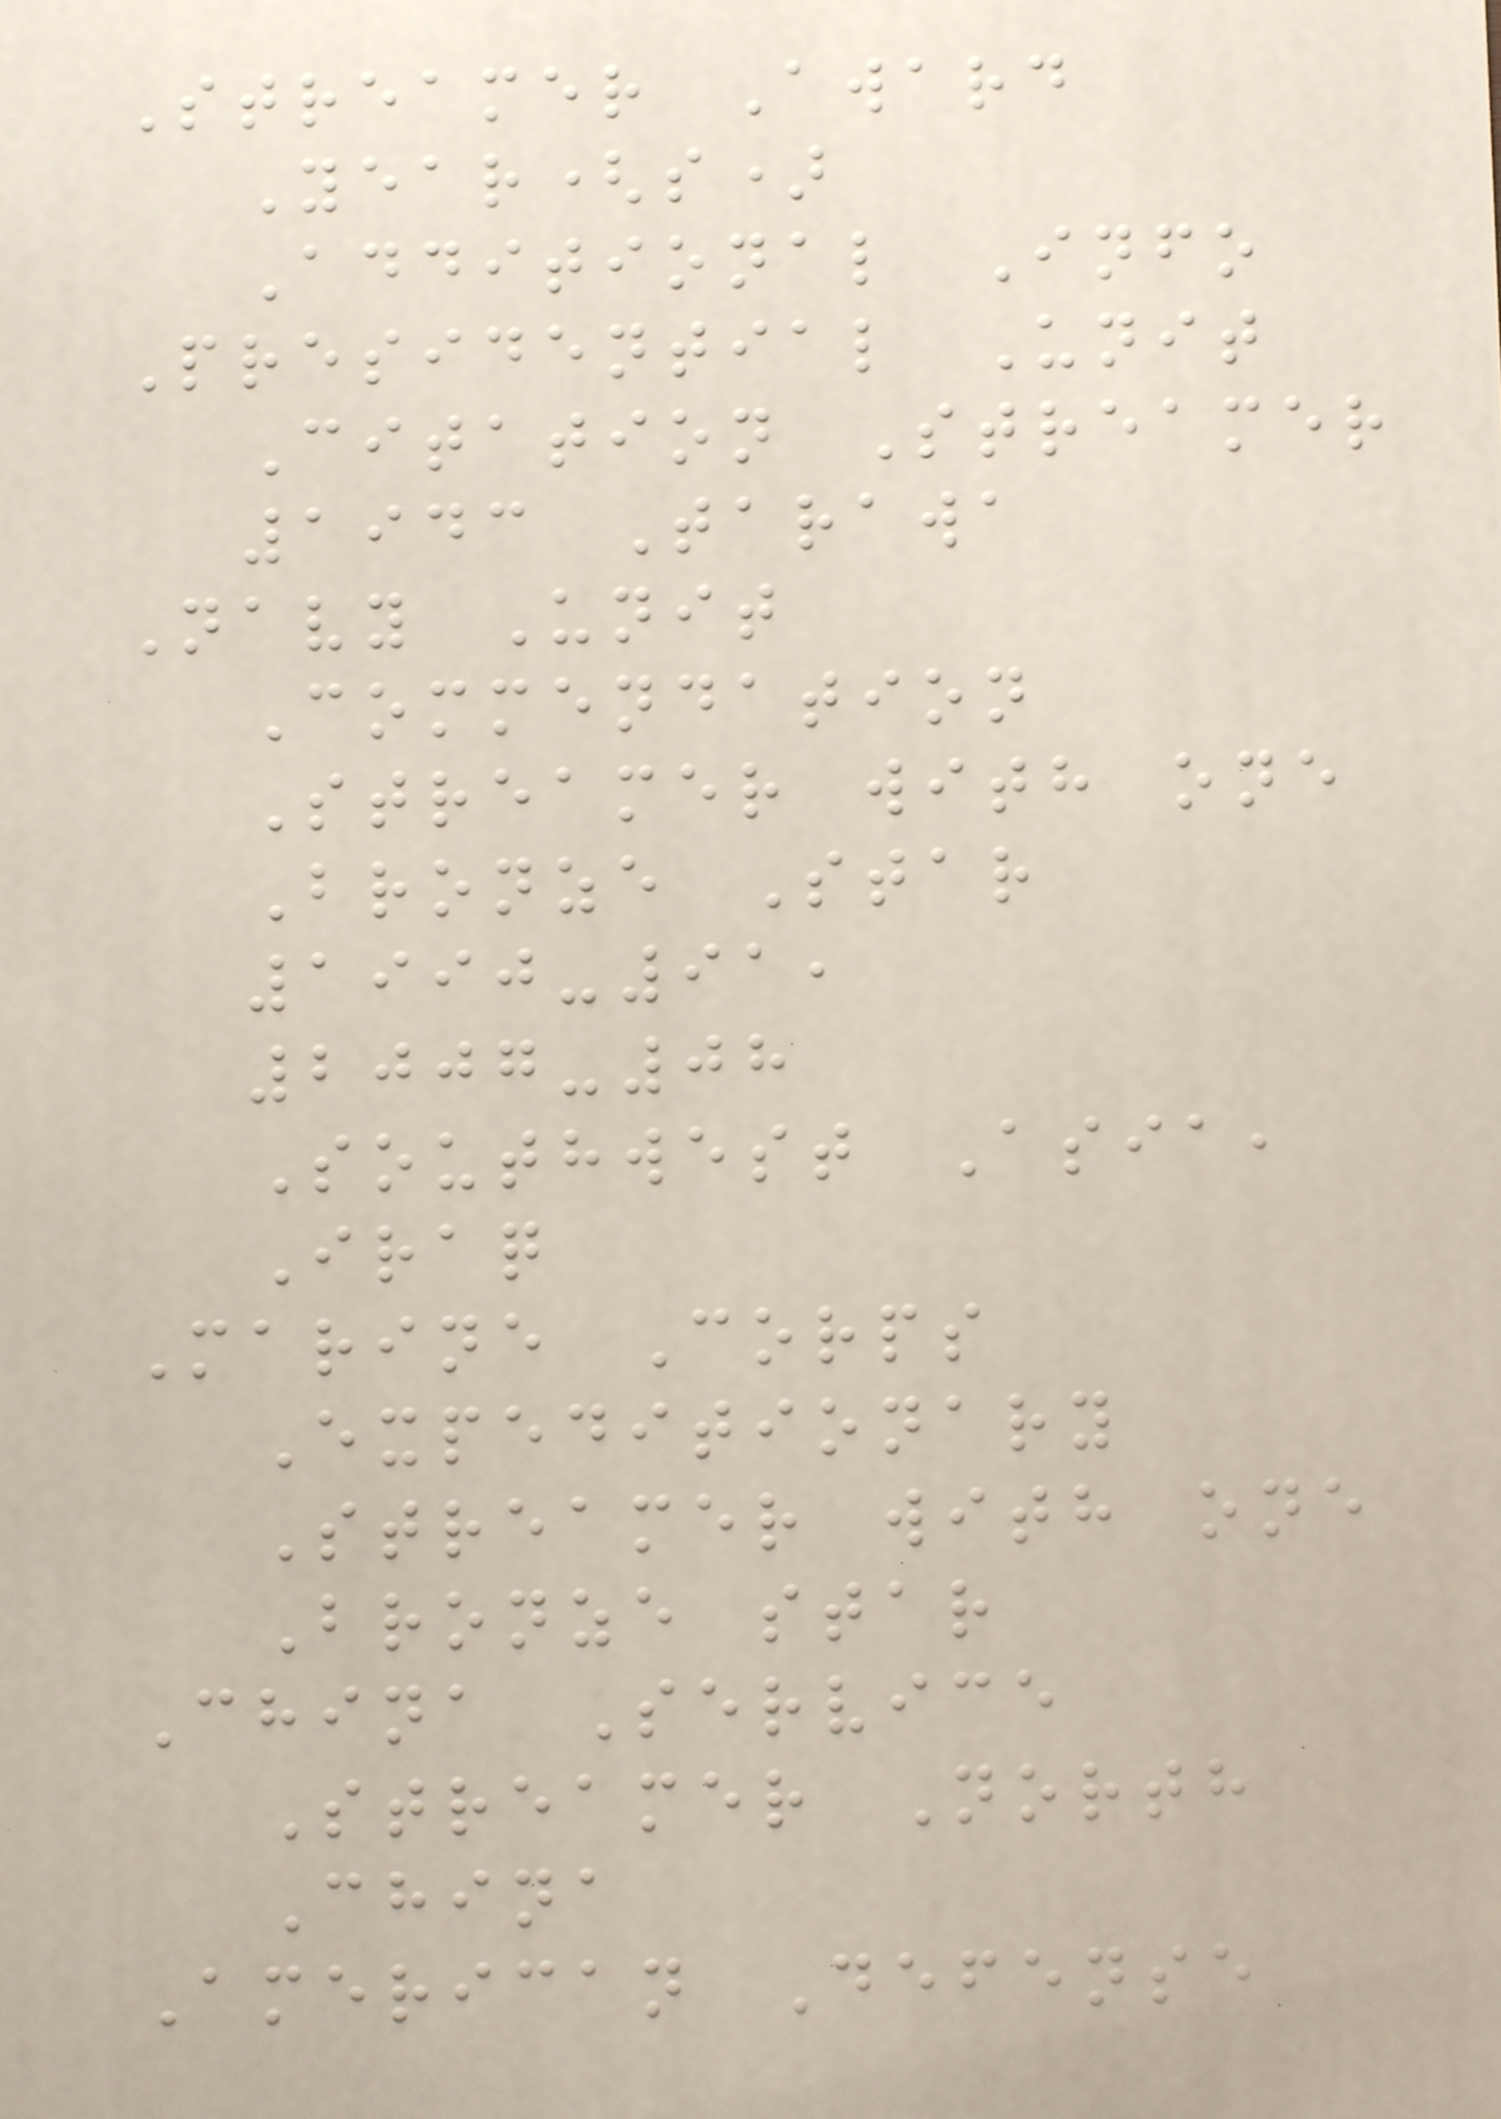Streamer Award
Year(s)
Additional Info
Presidential Unit
Citation Streamer
1943 Tarawa
Navy Unit
Commendation
Streamer with one
Bronze Star
1990-91,
2007-08
Southwest Asia,
Iraq
Marine Corps
Expeditionary
Streamer with one
Bronze star
China Service
Streamer North
China
American Defense
